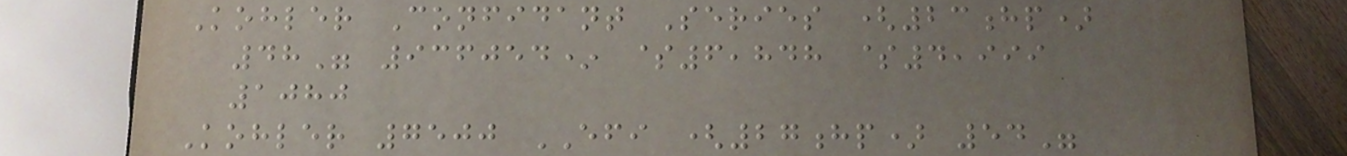Kohler Confidant Series (23hp)
48" 936054* $6,848 $4,999
1080
Kohler 7500 EFI (27hp) 54"
